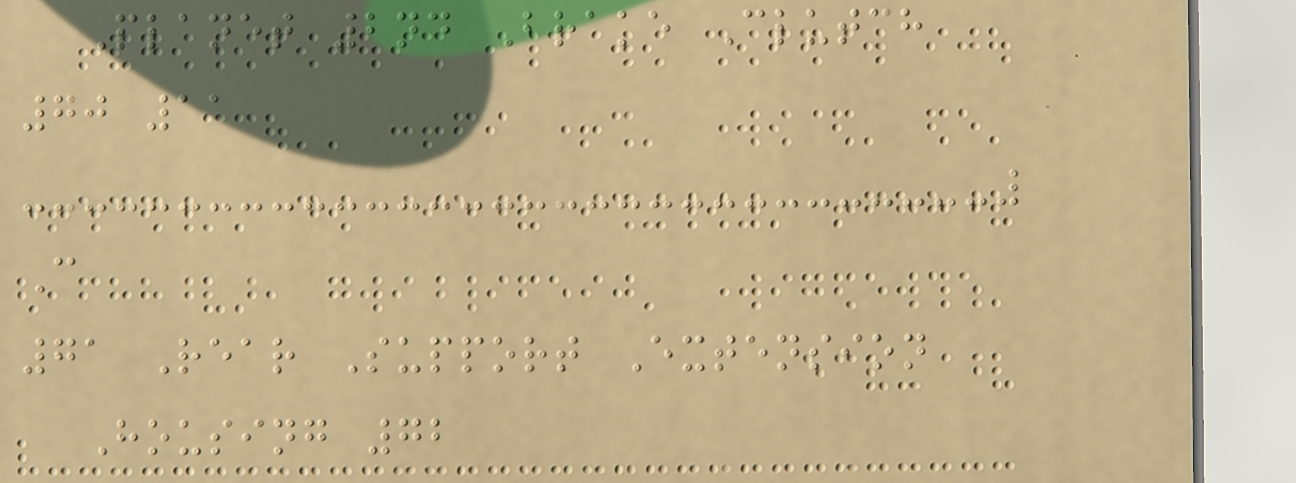Planet 2nd Brake Clutch
70 11
C
71 Rear Support Extension
Housing 72
